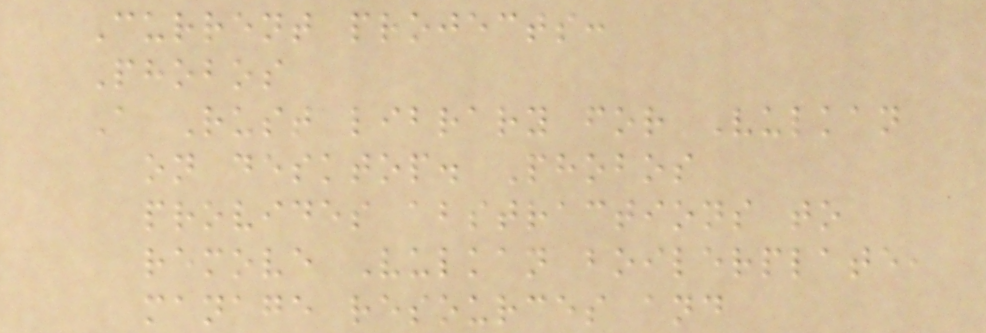Current projects:
Phobos
A Rust library for Vulkan
on desktop. Phobos
provides abstractions to
remove Vulkan boilerplate,
manage resources and
